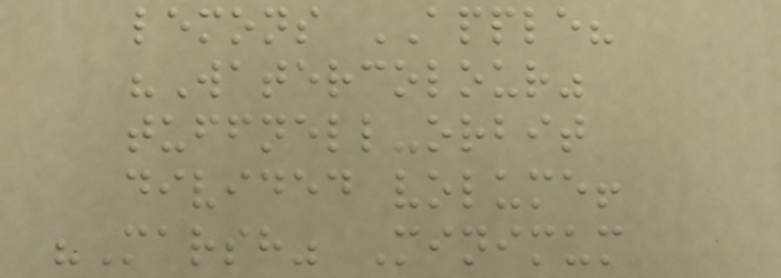lemons APPLE?
"Watercolour"
tuffnell-orbit
divided volume!
"Marsh" Minimum
